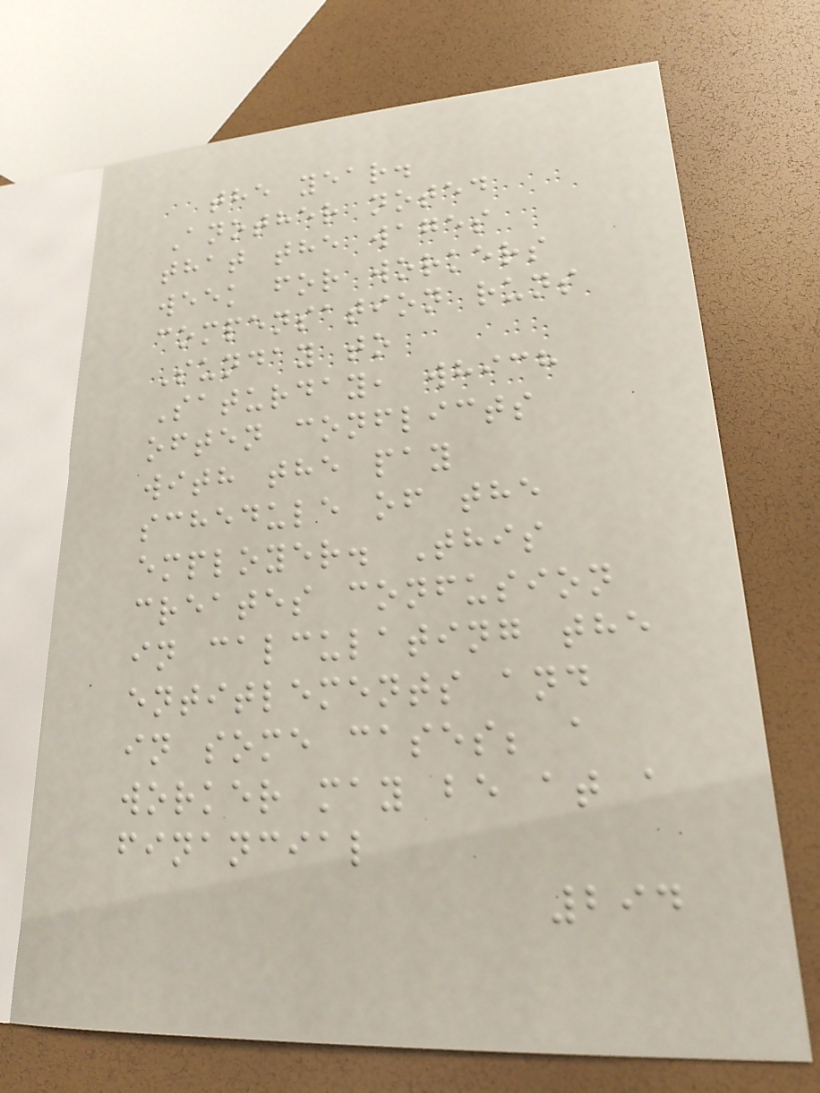the year.
Another noted
that the wages
week for workers
compensation runs
Sunday to
Saturday, which
often conflicts
with the pay
schedule of the
employer. This
creates confusion
in calculating the
entitlements and
in some cases; a
worker may be at a
financial
294
